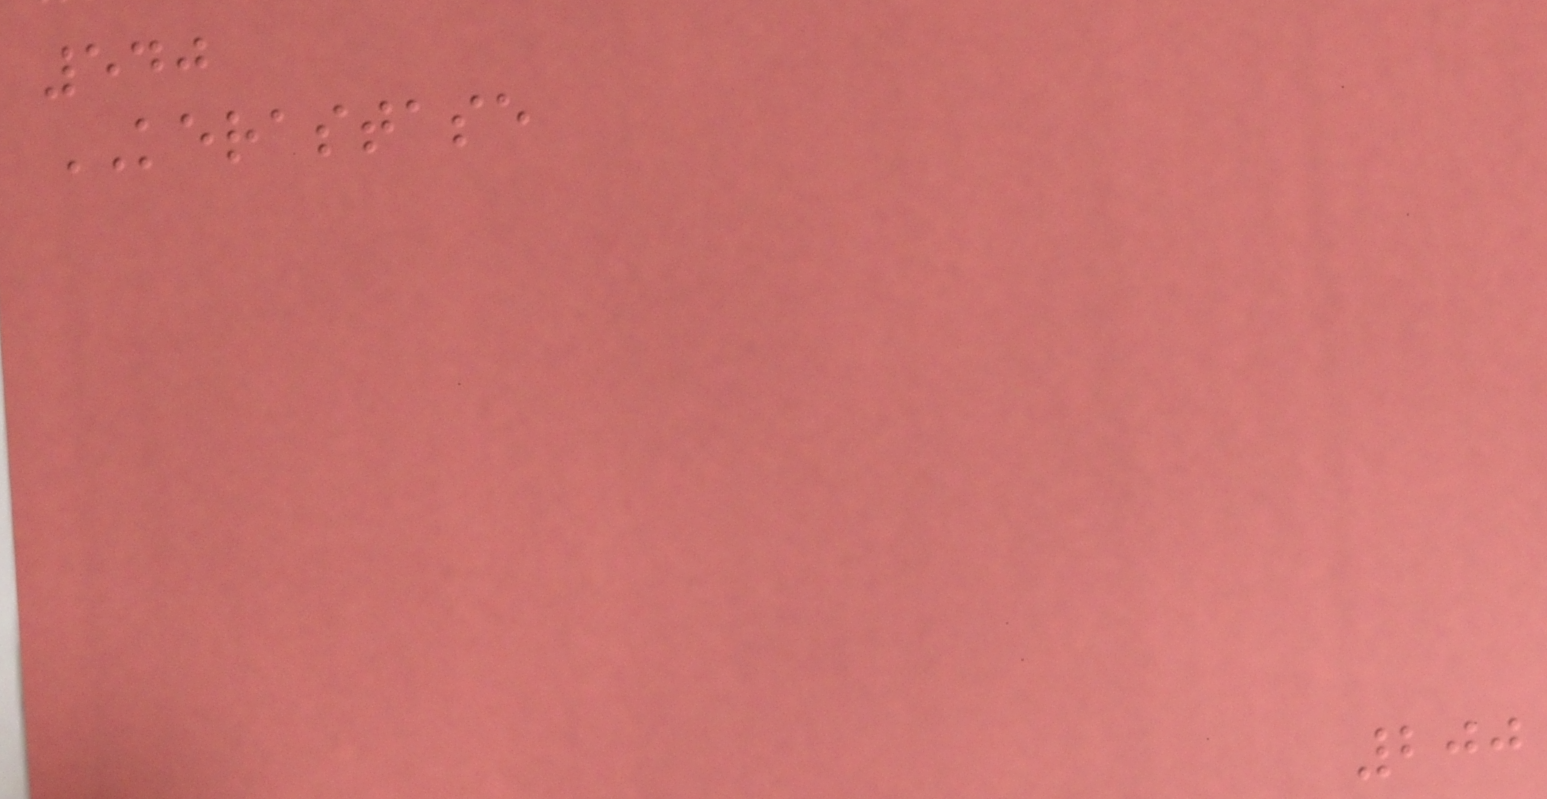540
KERASTASE
200
